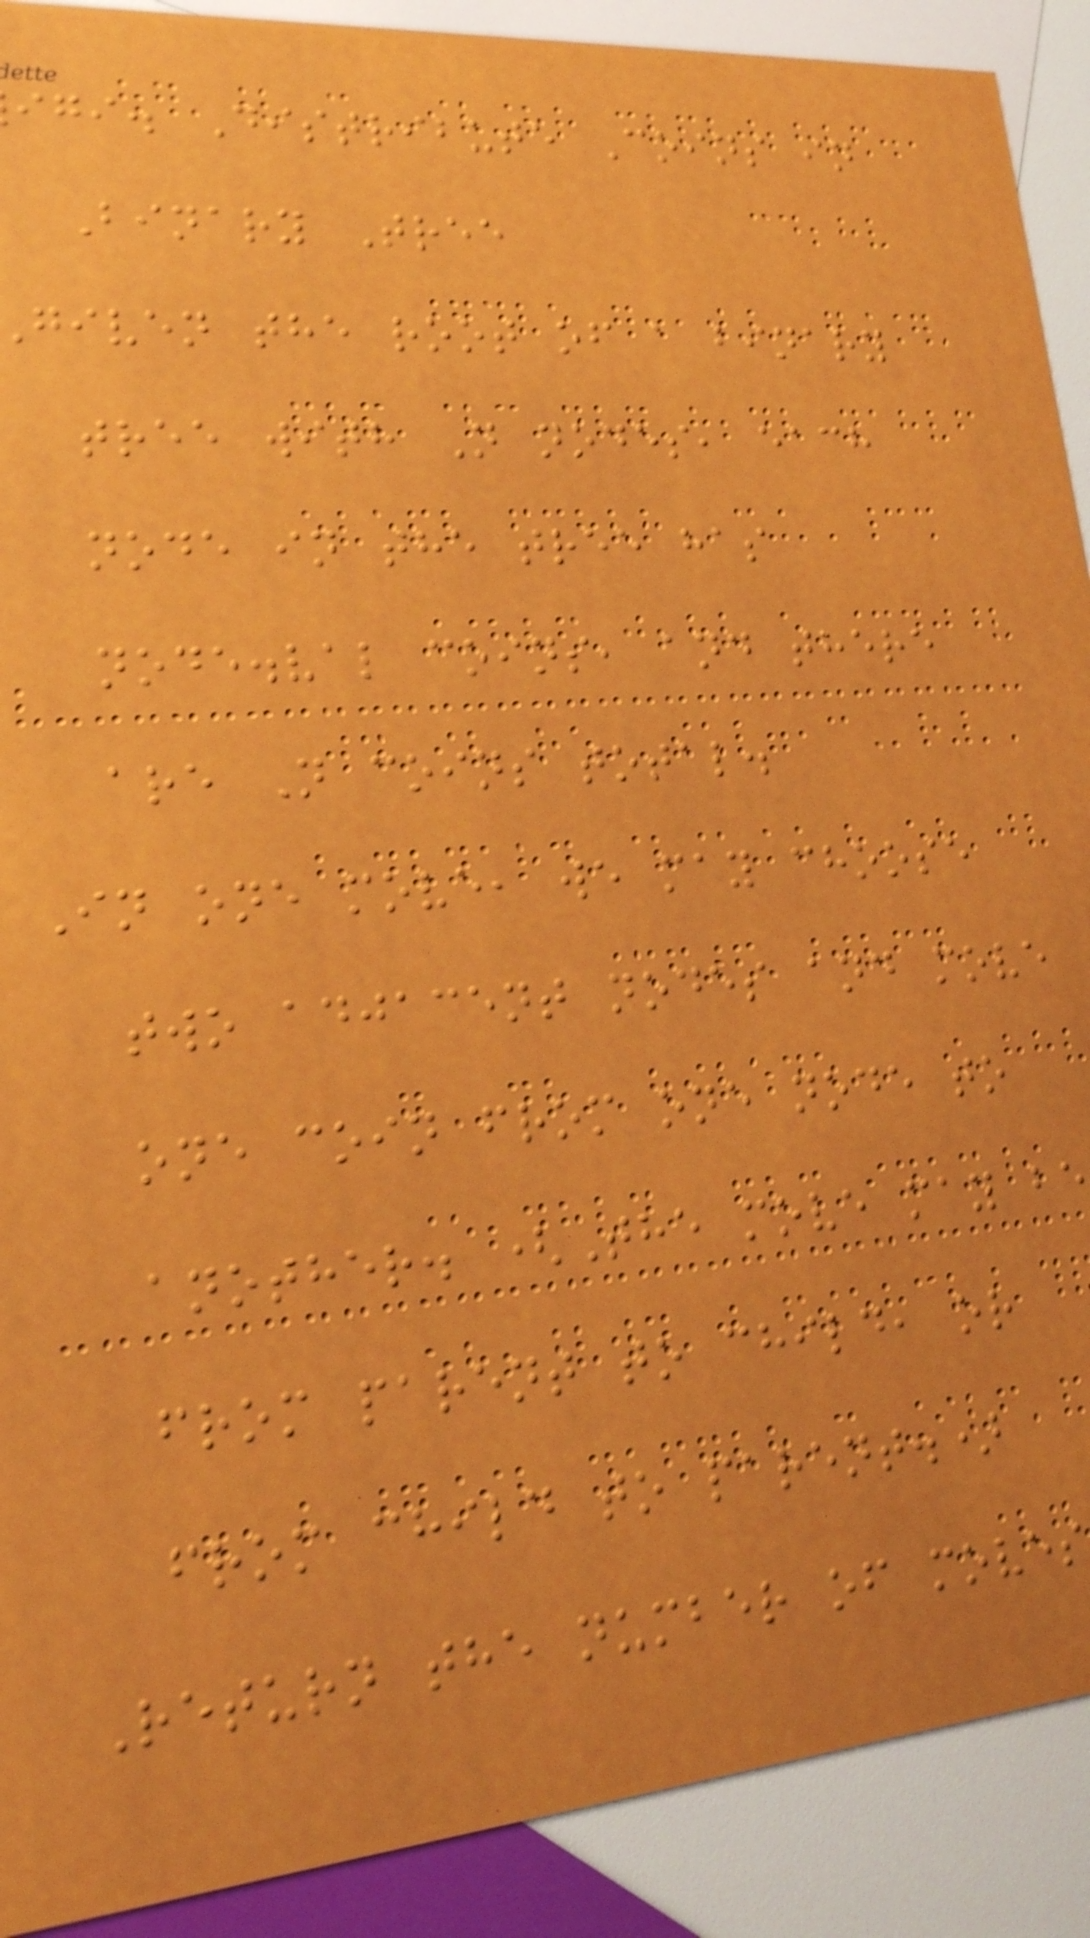igi. Distribute Coins in
Binary Tree
given the root of a binary
tree with N nodes, each
node in the tree has
node.val coins, and there
are N coins total.
In one move, we may choose
two adjacent nodes and move
one coin from one node to
another. (The move may be
from parent to child, or
from child to parent.)
Return the number of moves
